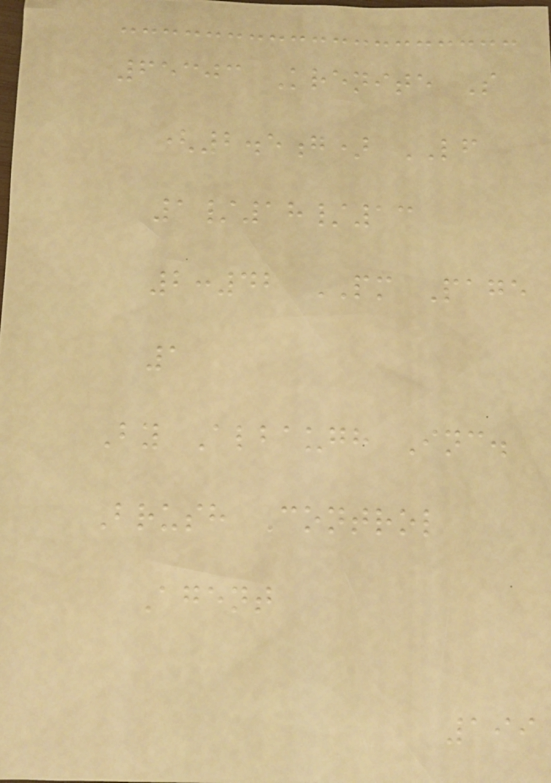65303 Krenite S
(2.5g) LF
1/18/13
2:42 PM Page
1
By Albaugh Inc.
Brush Control
Agent
199
